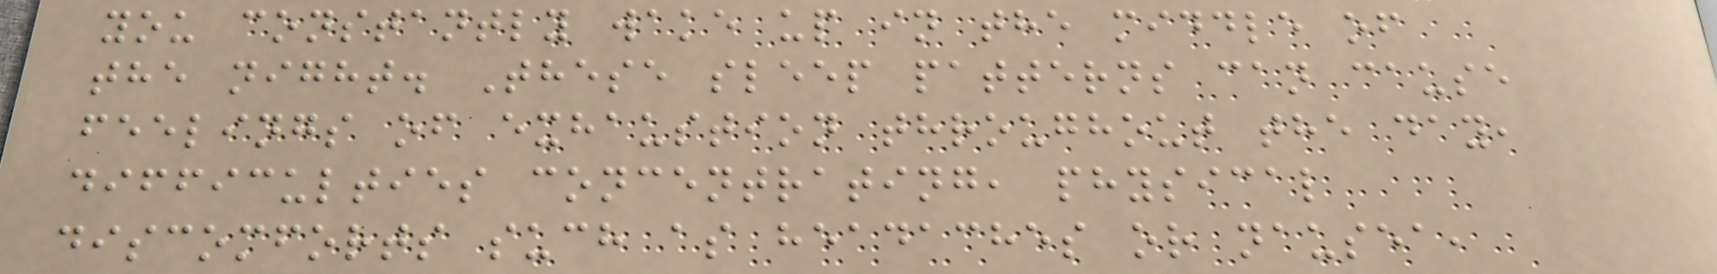you constantly wake up in the middle of
the night. These sleep patterns can cause
feelings of exhaustion throughout the day,
difficulties concentrating, physical
discomforts such as headaches or nausea,
